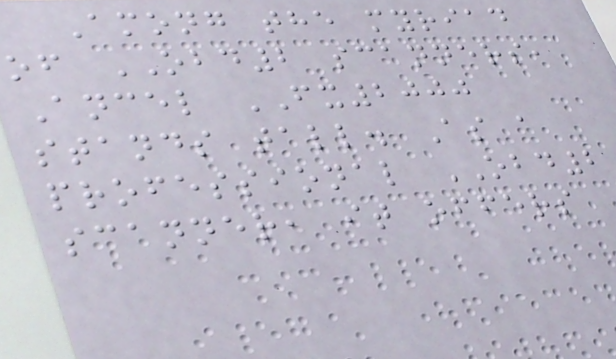Among the myriad
of OBD2 scanners,
Ancel FX2000
stands tall. As a
professional OBD2
scanner, it offers
